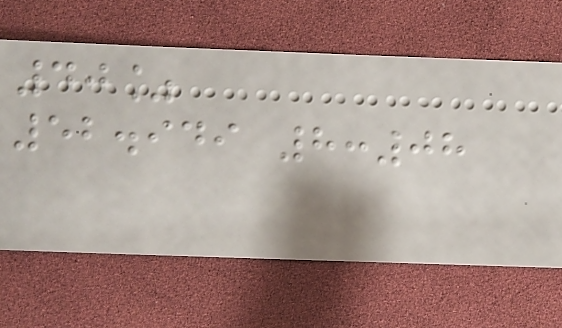40%
52.949 8:08
